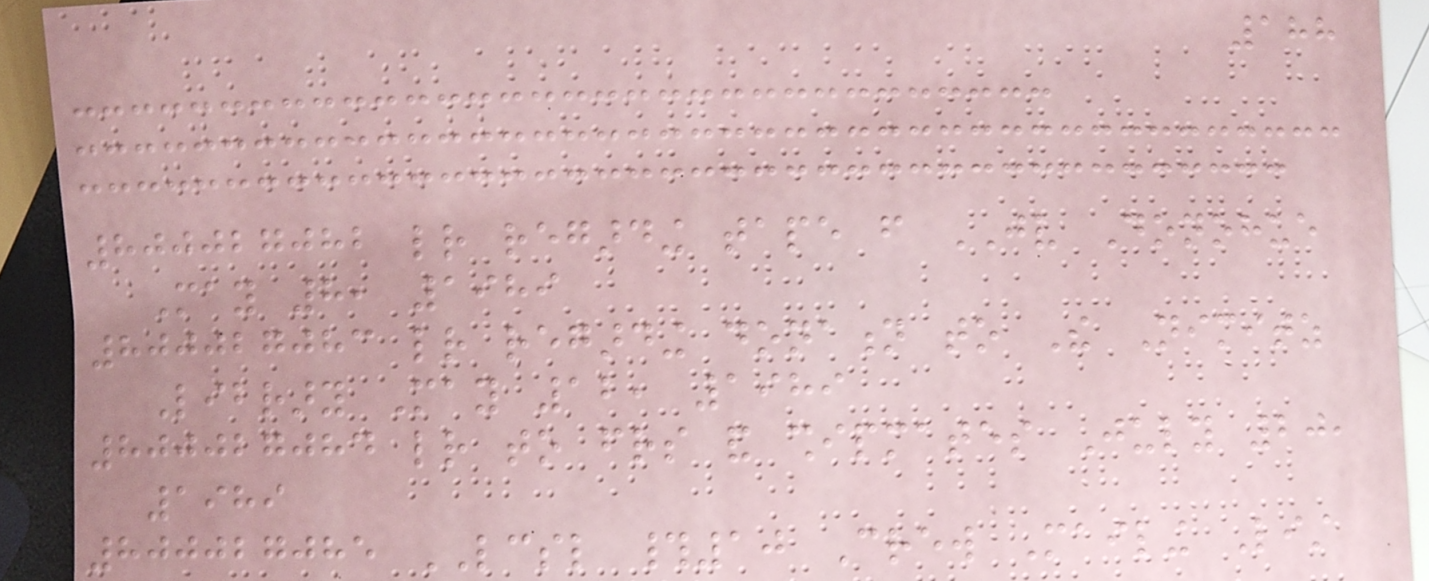188
800027082 letter regarding tape from JV Donohue
May 8, 1989
800027083 letter regarding donation to The Nimitz
Library May 12, 1989
800027084 letter to friends and shipmates July 20,
1989
800027085 LCSL #10 Crew Mailing List
